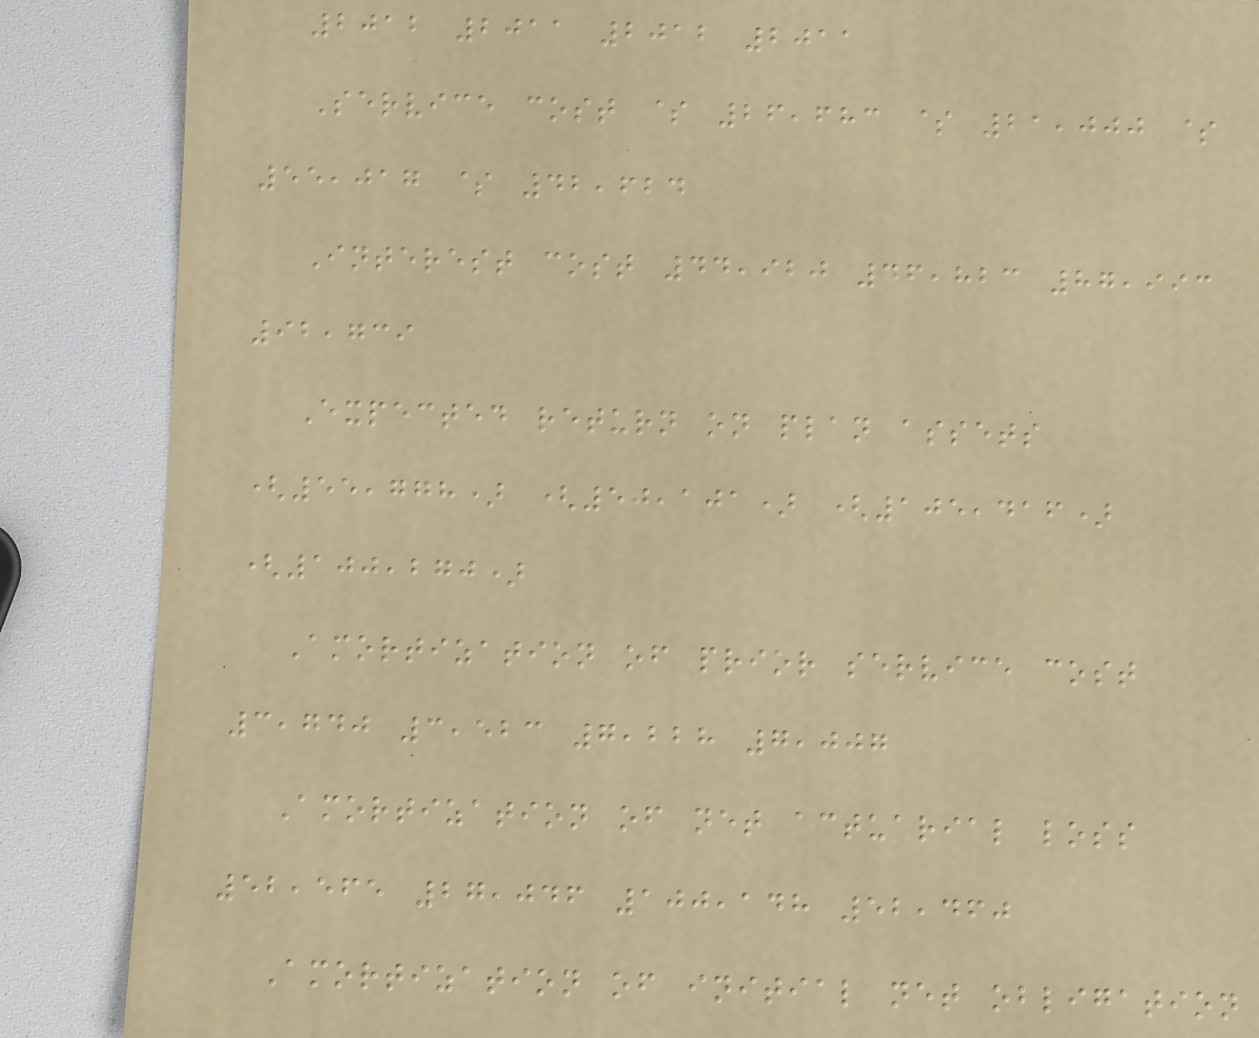2012 2011 2012 2011
Service cost $ 26,683 $ 21,000 $
55,017 $ 42,624
Interest cost 44,920 46,823 87,993
92,739
Expected return on plan assets
(55,778) (50,101) (105,416)
(100,270)
Amortization of prior service cost
3,740 3,523 7,228 7,007
Amortization of net actuarial loss
52,565 27,046 100,148 52,460
Amortization of initial net obligation
